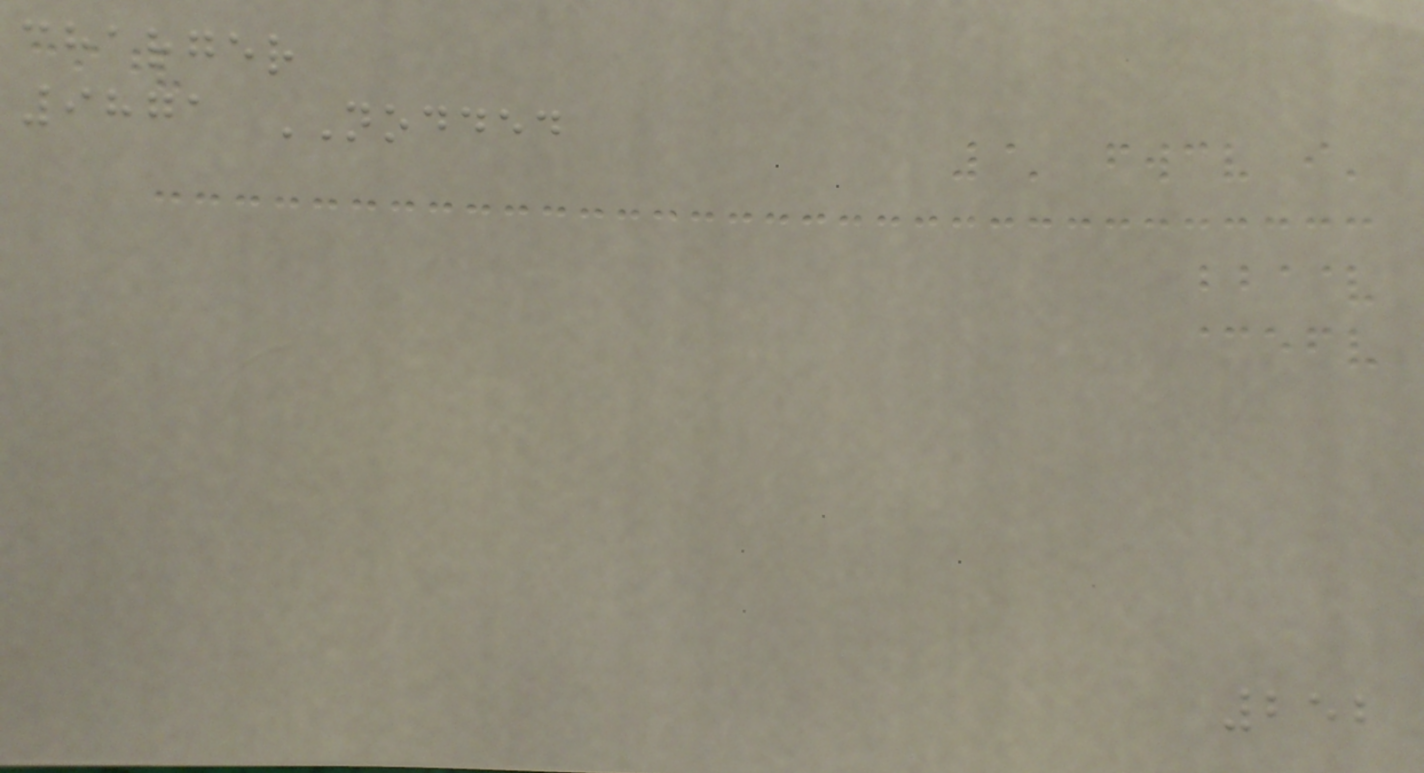charger
9871 NODDED
252
